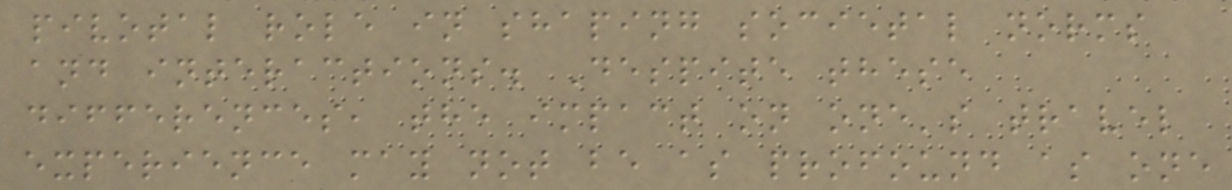pivotal role in shaping societal norms
and interactions. Despite these
differences, the impact on one's travel
experience may not be as profound as one
